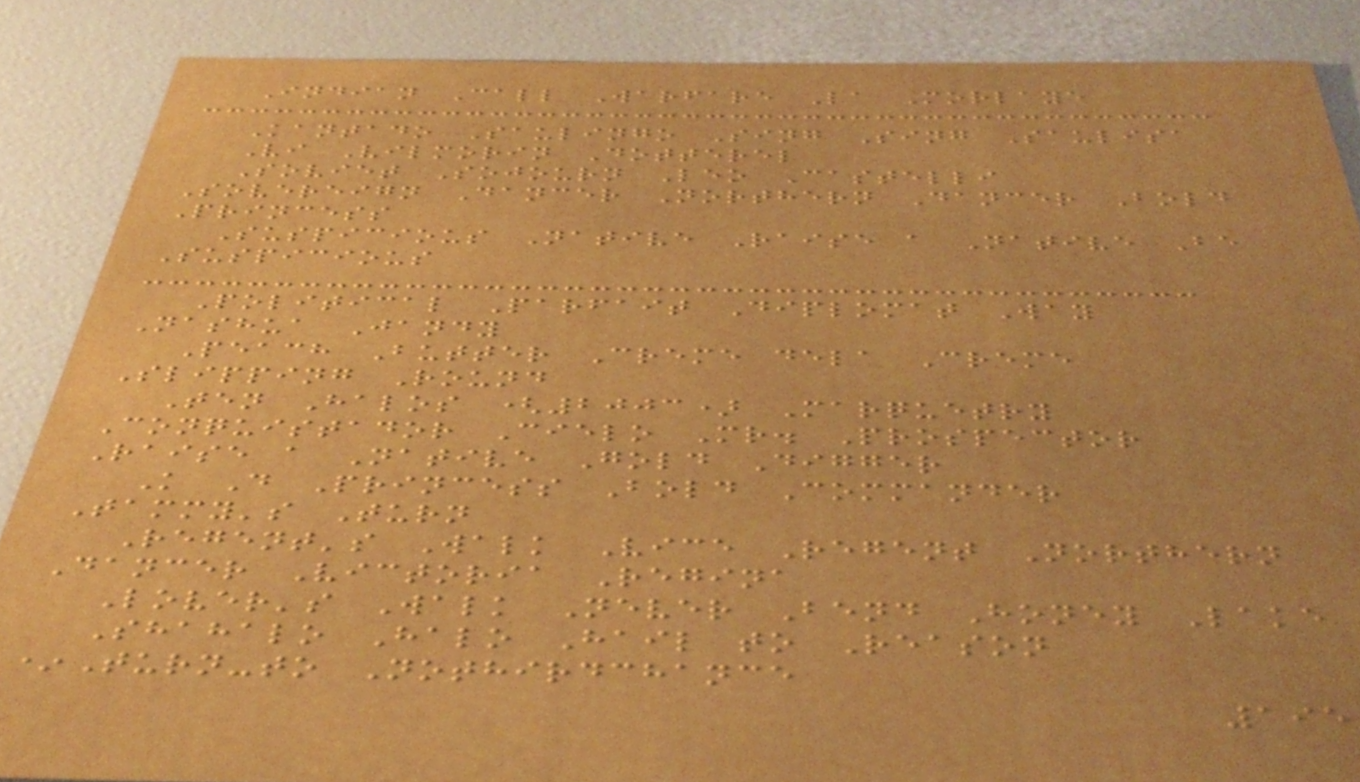Indian Call Warfare La Morlaye
Kantado Saulingo Sing Sing Saulisa
Vi Vilmorin Dotterel
Soviet Sojourn Leo Castelli
Sovereign Dancer Northern Dancer Bold
Princess
Suspicious Native Raise a Native Be
Suspicious
Political Parfait Diplomat Way
Nashua Jandy
Peach Butter Creme dela Creme
Slipping Round
Ten Halos (2003) Marquetry
Conquistador Cielo Mr. Prospector
Raise a Native Gold Digger
K D Princess Bold Commander
Tammy's Turn
Regent's Walk Vice Regent Northern
Dancer Victoria Regina
Lover's Walk Never Bend Honey Lake
Shahalo Halo Hail to Reason
*Turn-to Nothirdchance
195
